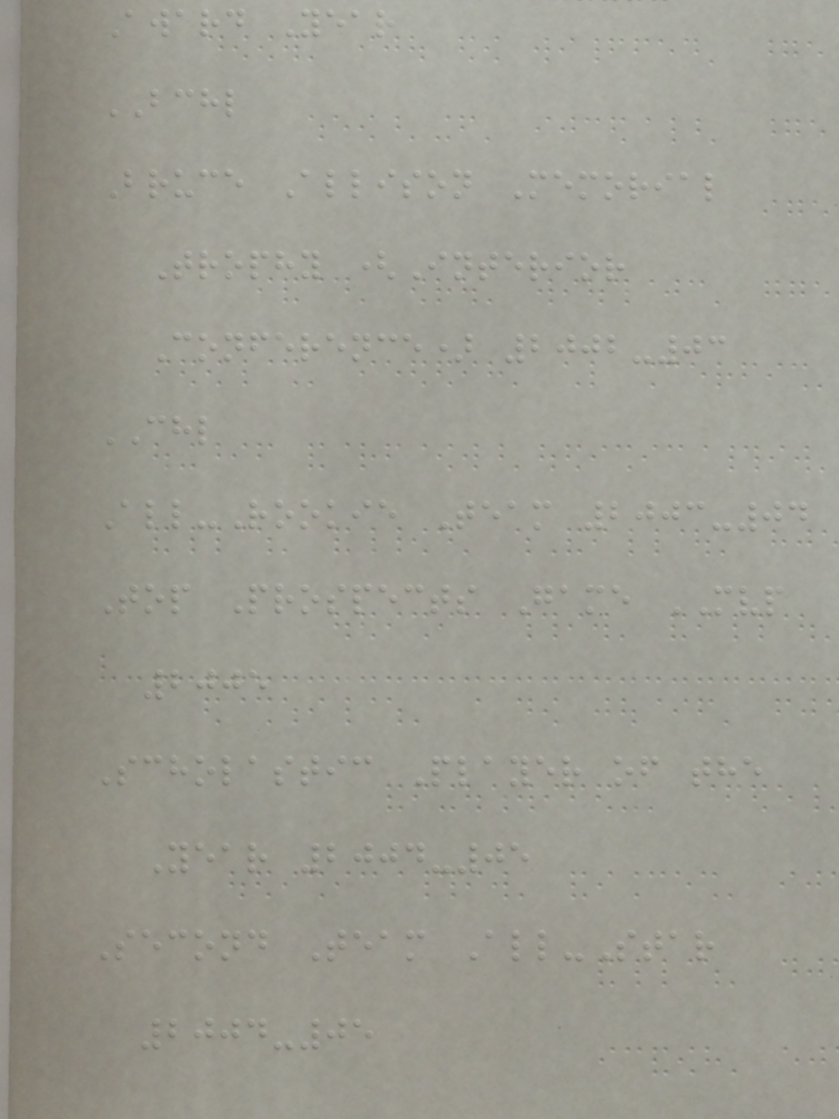Award Year
BCHL
Bruce Allison Memorial
Trophy (Interior
Conference) 2002-03
CHL
All-Rookie Team 2003-04
Top Prospects Game MVP
2005
Scholastic Player of the
Year 2004-05
Second Team All-Star
2004-05
